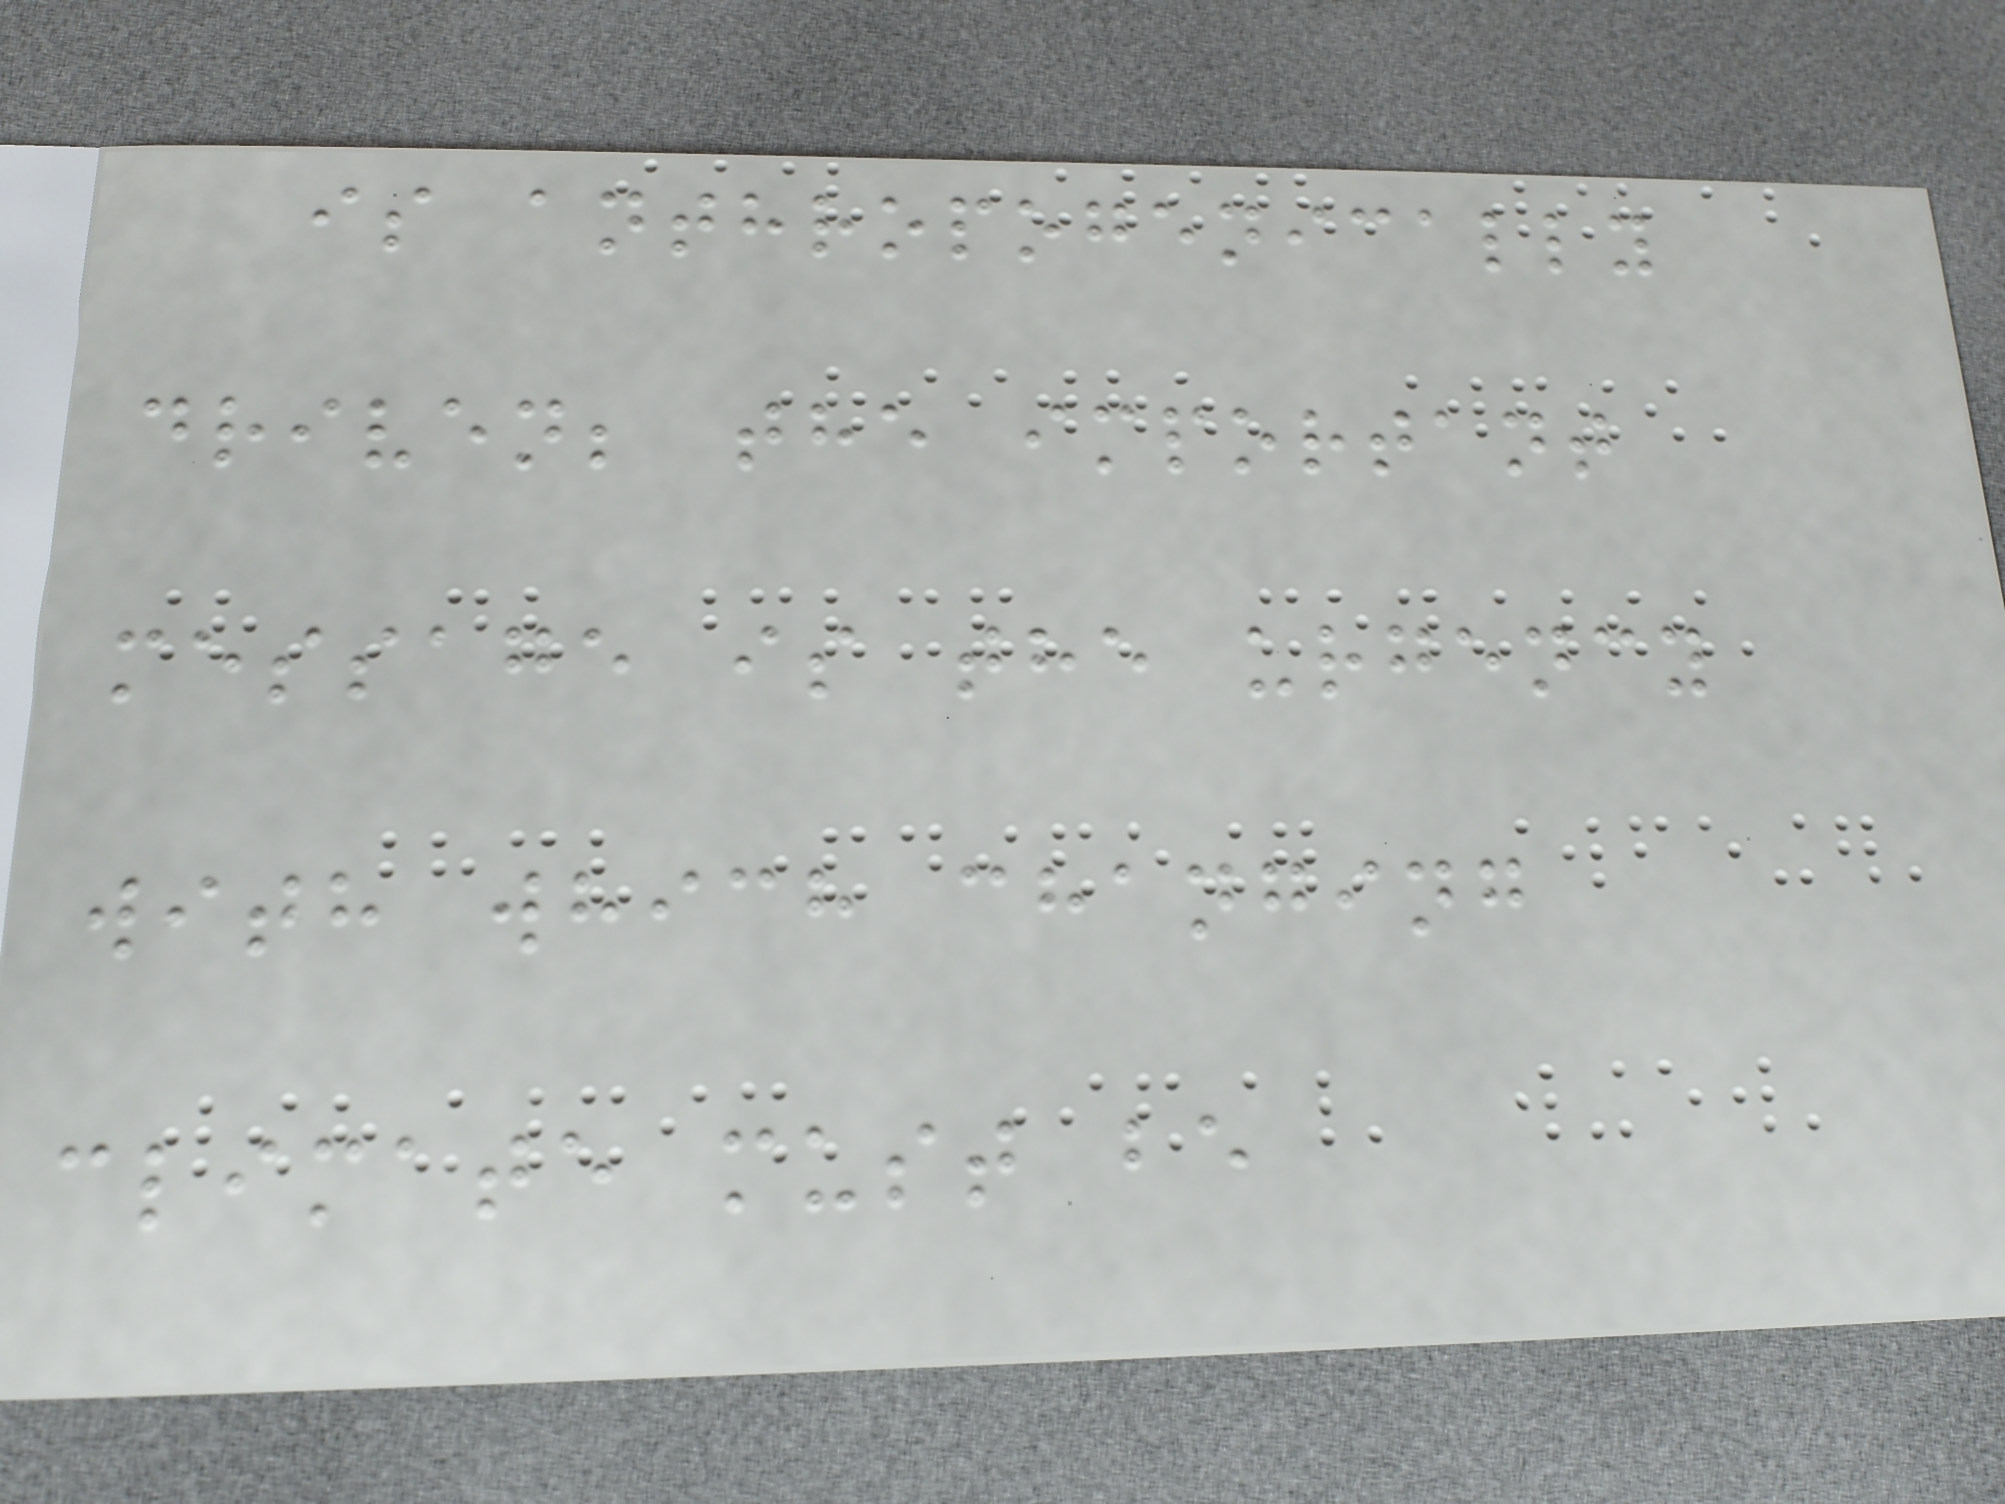is anthropogenically
driven; the important
message is the urgency
with which changing
climate must be
